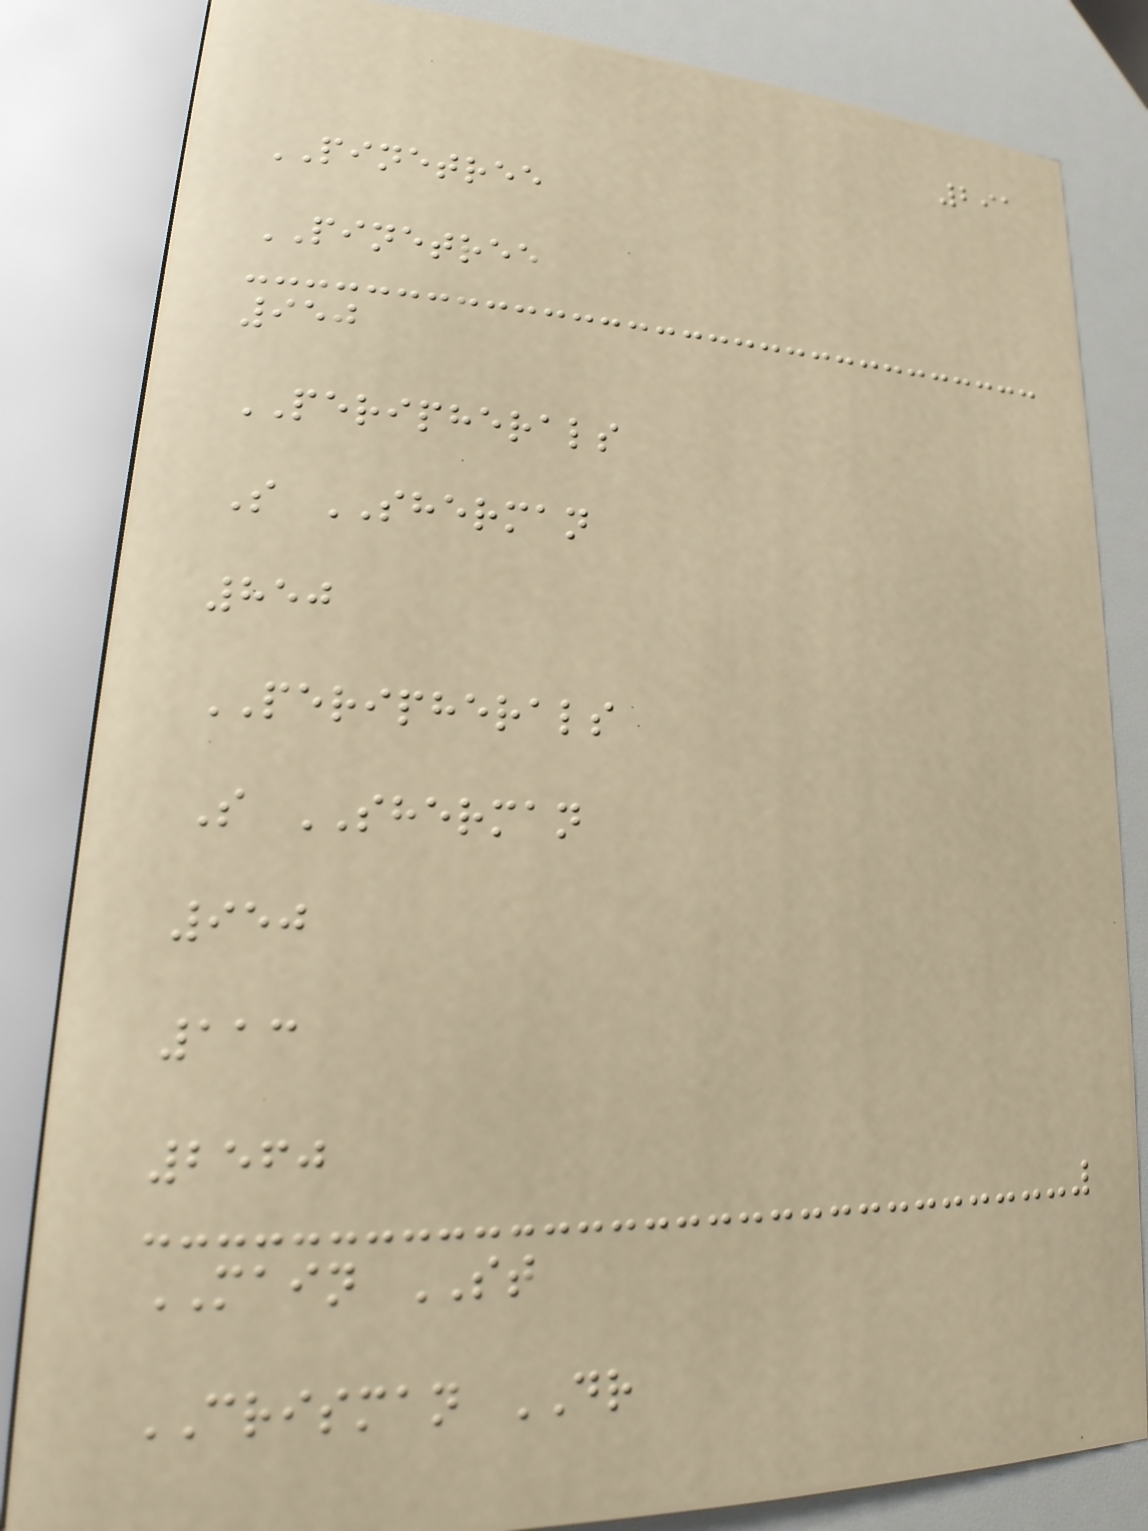291
PINETREE
PINETREE
950
PERIPHERALS
S SHERMAN
850
PERIPHERALS
S SHERMAN
950
113
2560
MAIN ST
CRISMAN DR
